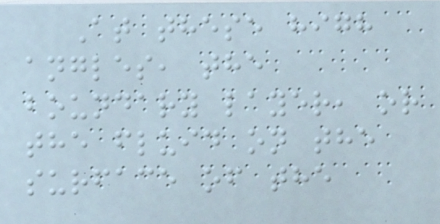At these high
angles, the
boundary layer, or
the fluid on the
surface of the
